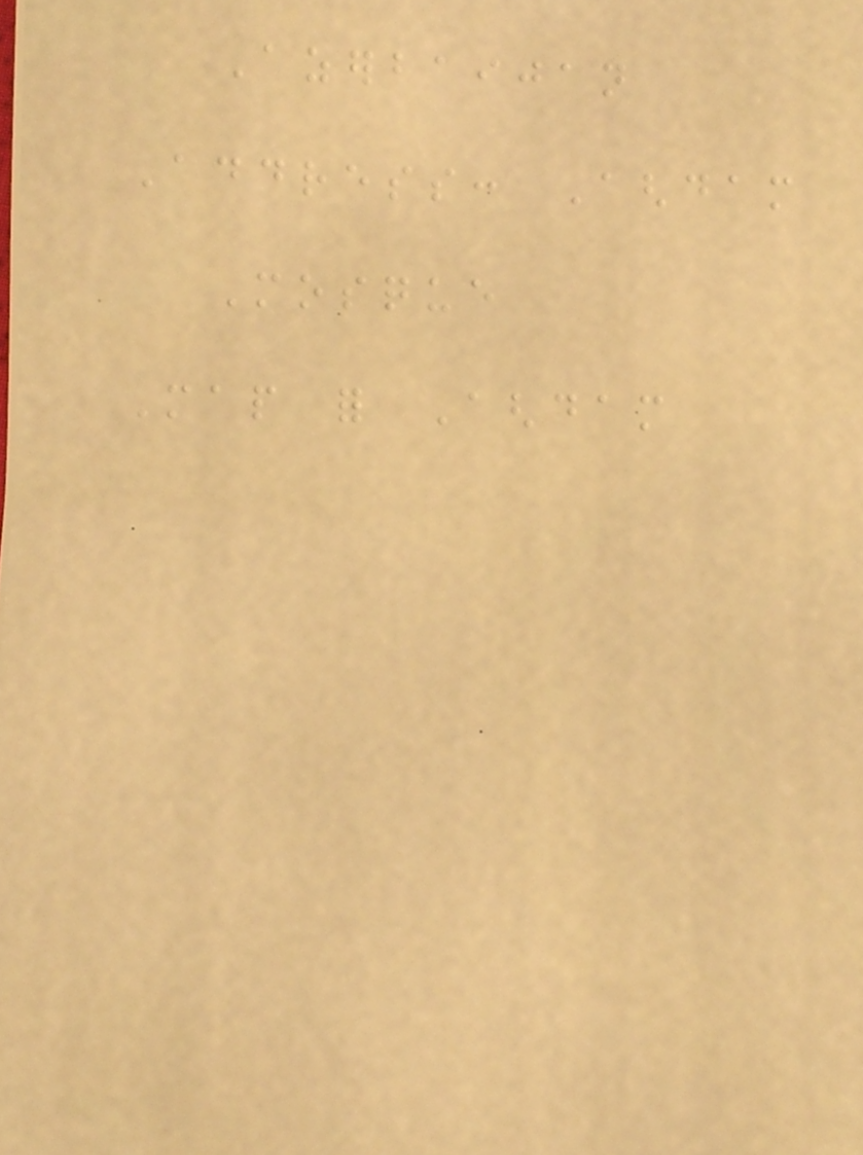Azerbaijan
Address: Aghdam
Mosque
Map for Aghdam
